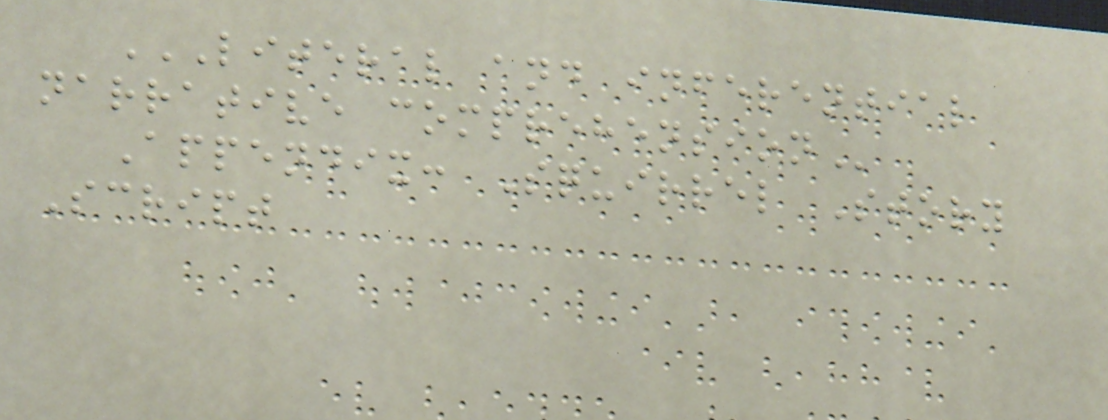LITERAL AND INFERENTIAL
NARRATIVE COMPREHENSION
Appendix: Squirrel Story
Script
